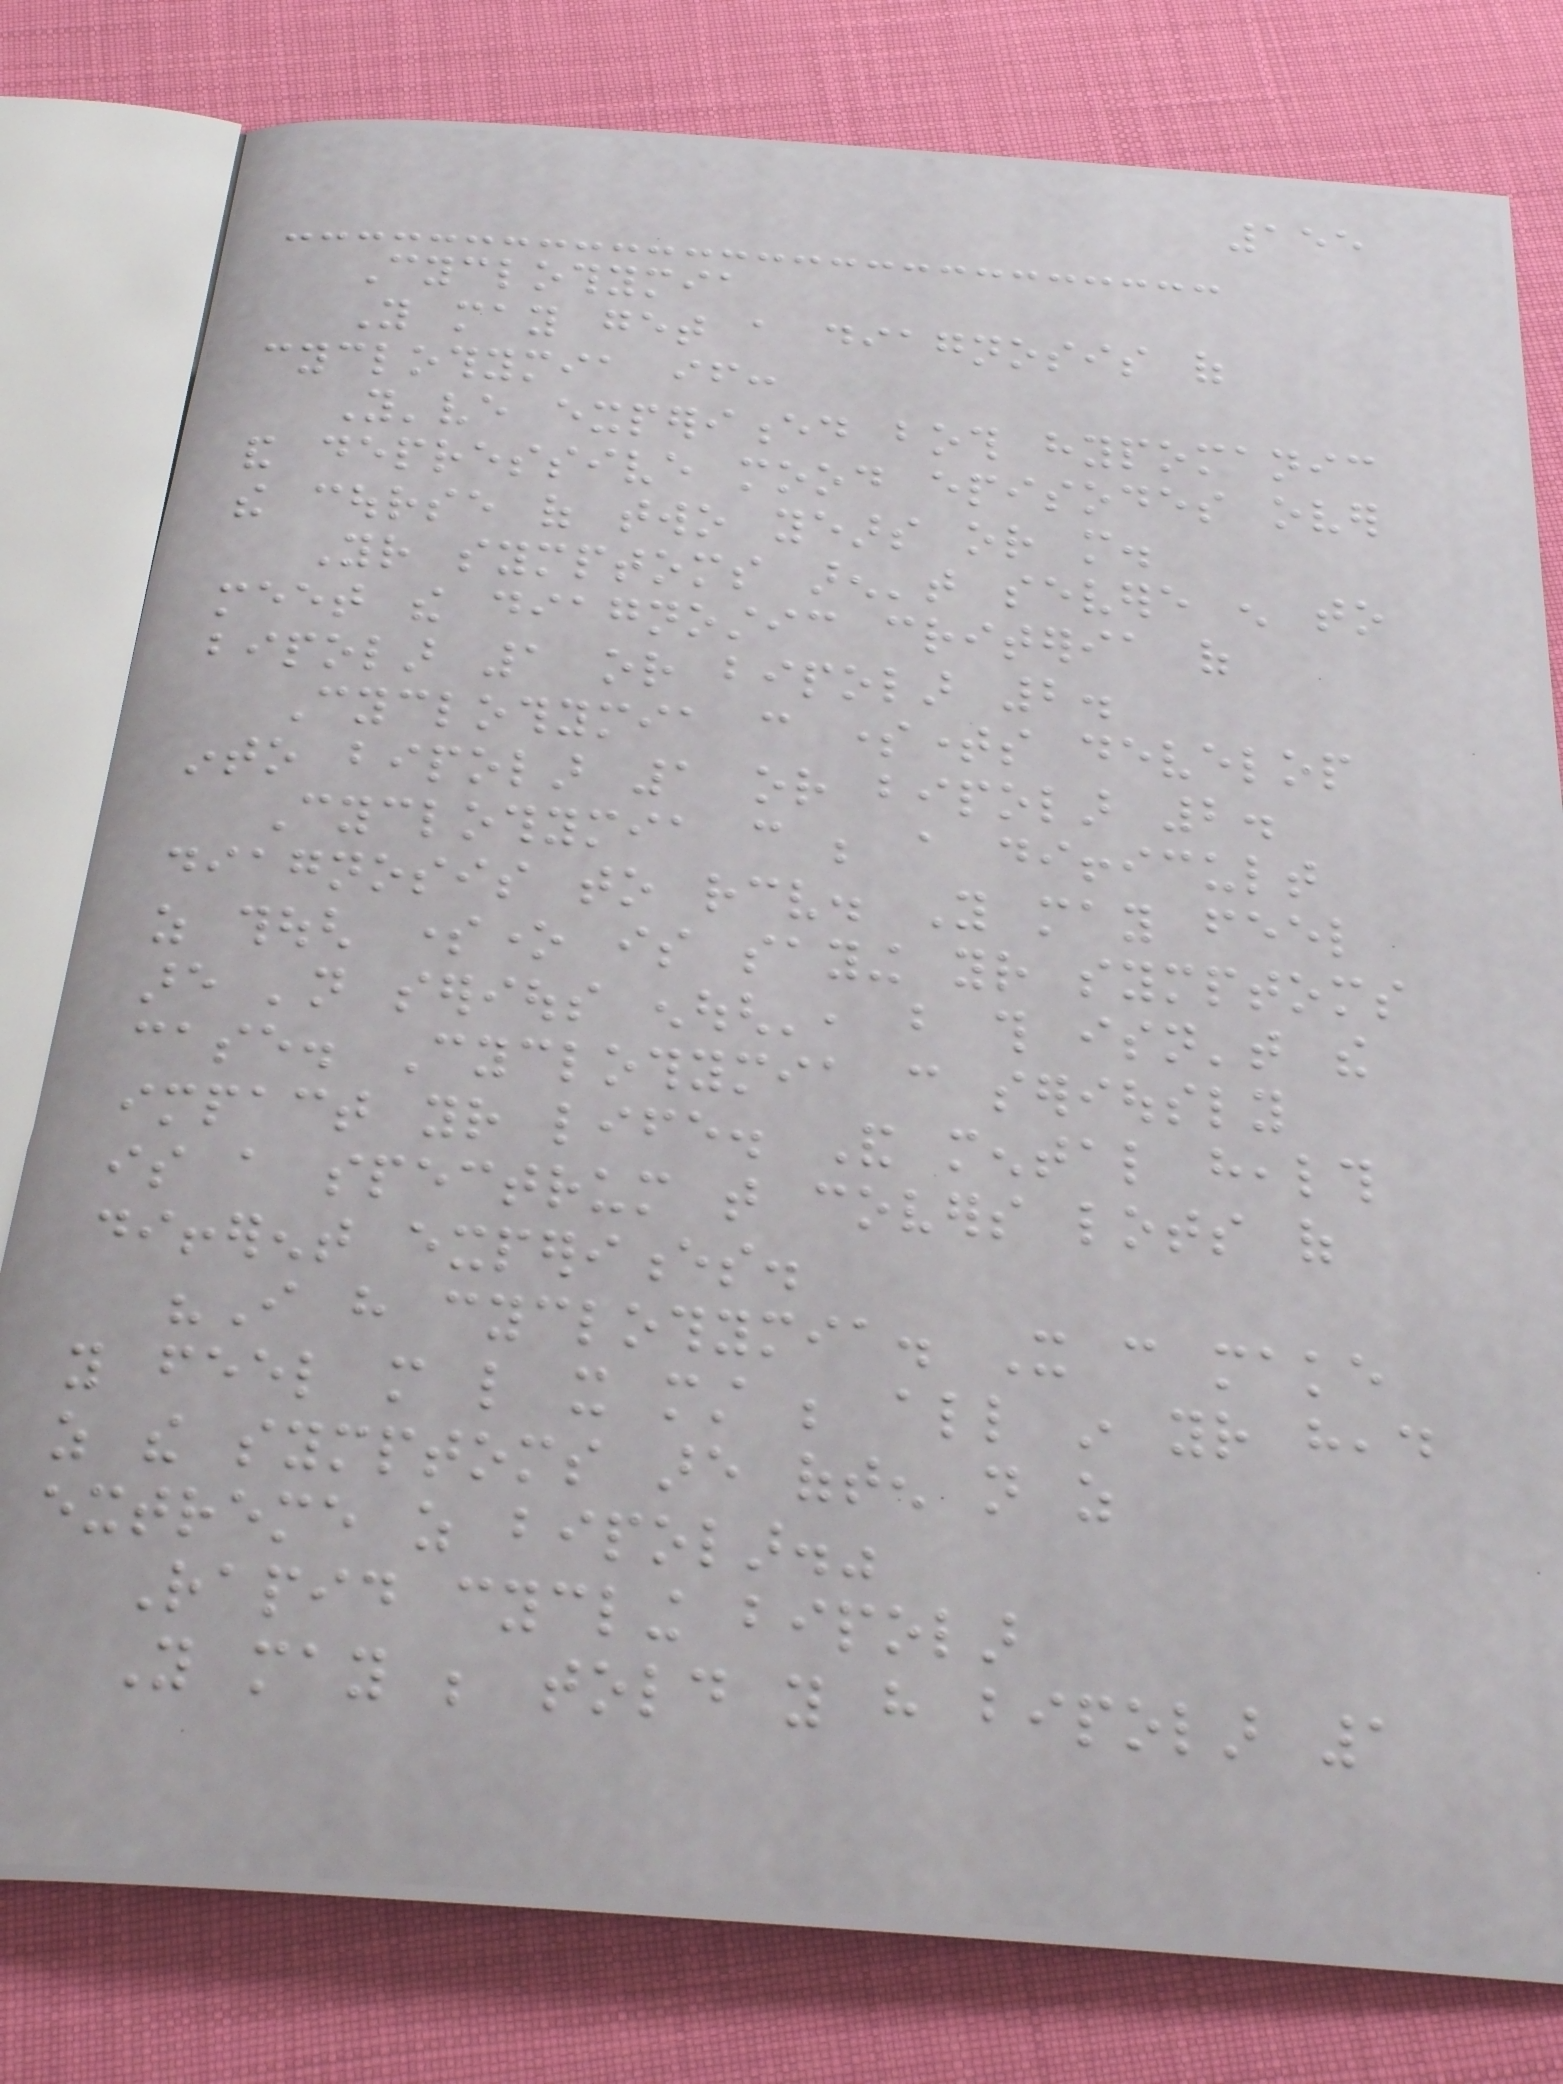155
Cyclothymia
You may get a diagnosis of
cyclothymia if:
You've experienced both hypomanic
and depressive mood episodes over
the course of two years or more.
Your symptoms aren't severe enough to
meet the diagnostic criteria of
bipolar 1 or bipolar 2.
Cyclothymia can sometimes develop
into bipolar 1 or bipolar 2.
Cyclothymia can be a difficult
diagnosis to receive. You may feel
as though someone is saying your symptoms
are 'not serious enough', but this isn't the
case. Cyclothymia can seriously
impact your life. And mental health
is a spectrum that covers lots of
different experiences.
"I have cyclothymia. It can make
you feel more like it must be all in your head
as the symptoms are often not as
extreme as bipolar."
Rapid cycling bipolar
You may be told you have bipolar 1
